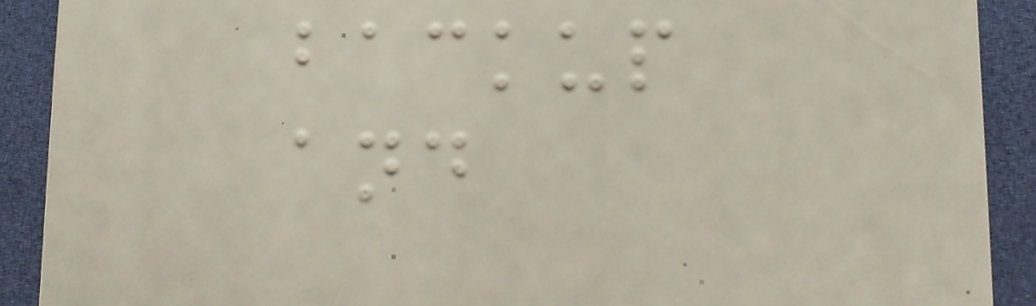backup
and
